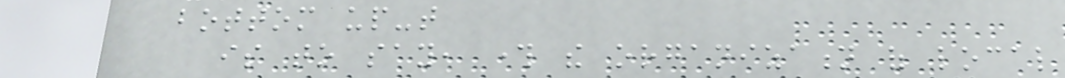bottom up-that
is to say, through the organization of local
